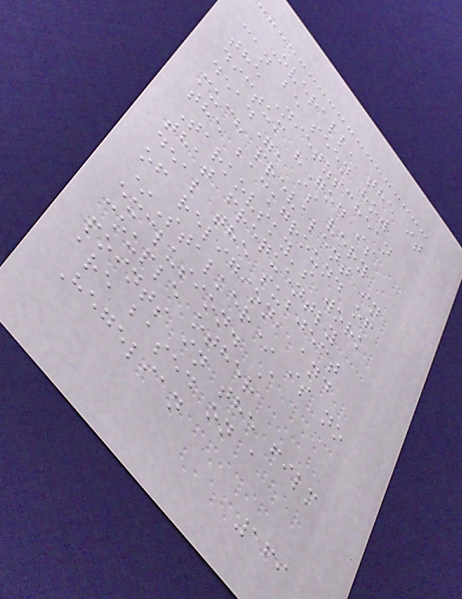Overall, the it
can be seen how
the Nietzschean
dictum "God is
dead", is very
much prevalent in
the background of
Tarkovsky's work
that frequently
deal the subject
of religion, and
*Stalker* is no
exclusion. A
couple other
points in the film
are based on a
Hegelian
169
